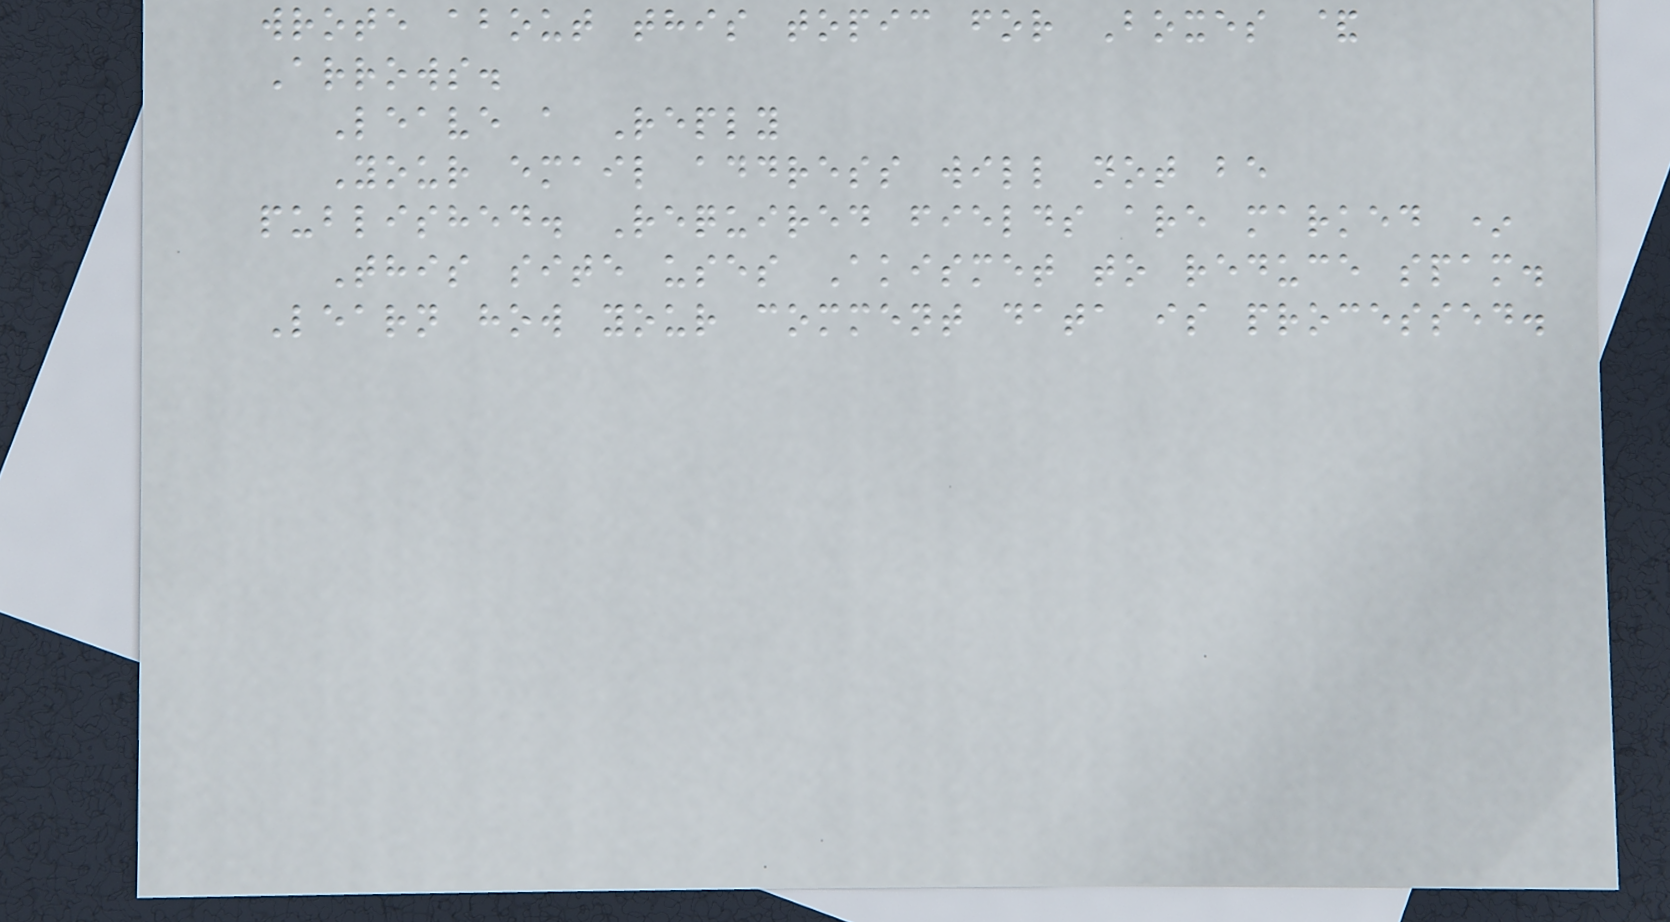wrote about this topic for Boxes &
Arrows.
Leave a Reply
Your email address will not be
published. Required fields are marked *
This site uses Akismet to reduce spam.
Learn how your comment data is processed.
